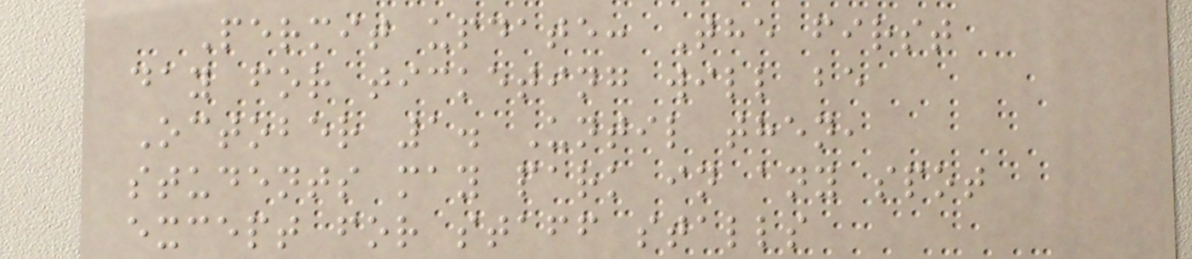Permit update: The first
day for ticketing will be
October 1. Until then,
students may park in any spot
except for staff stalls
